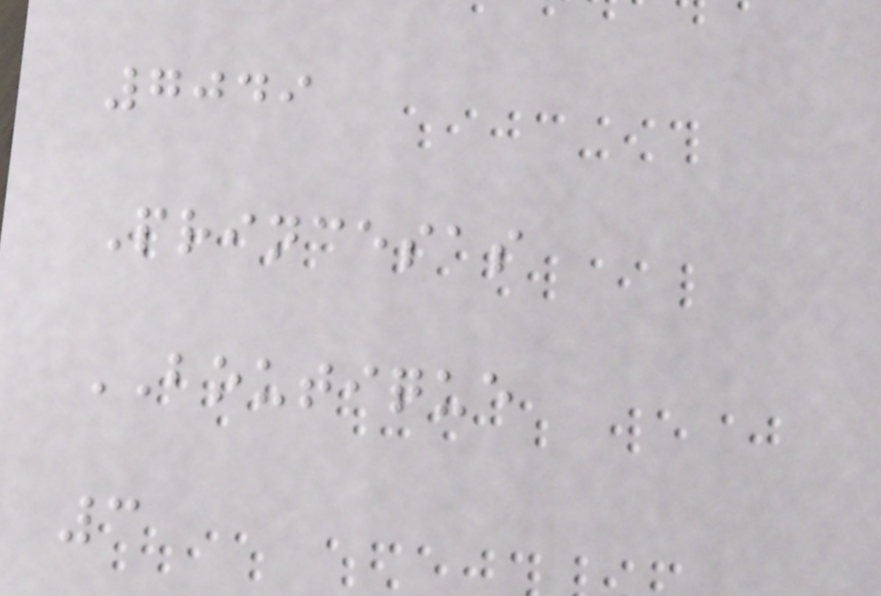7049
Princesas
BOUTIQUE
3
